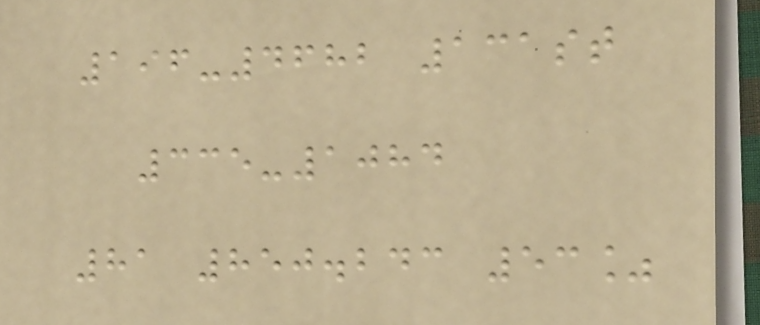196-4682 131st
335-1084
81 850.243 53%
